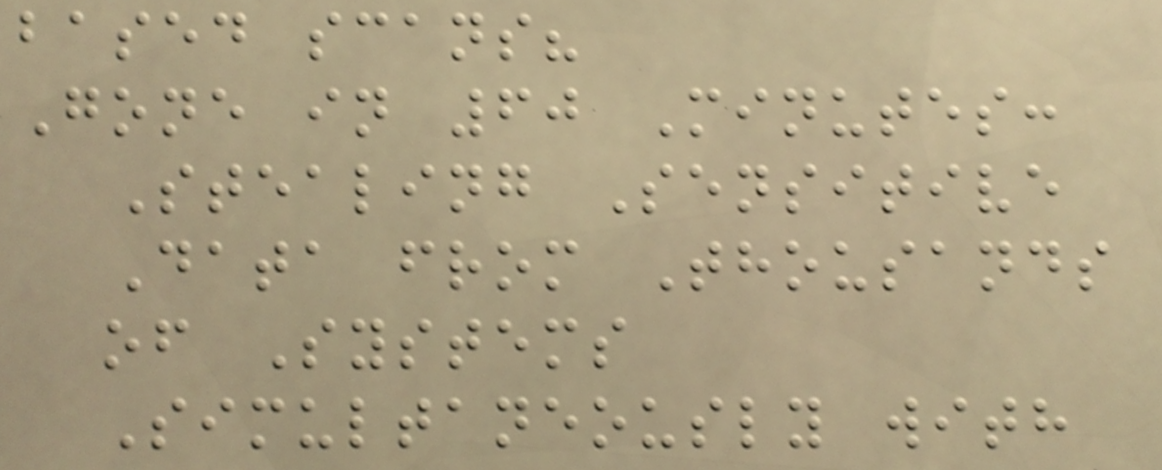based scans?
Gone in 60 Minutes:
Stealing Sensitive
Data from Thousands
of Systems
Simultaneously with
